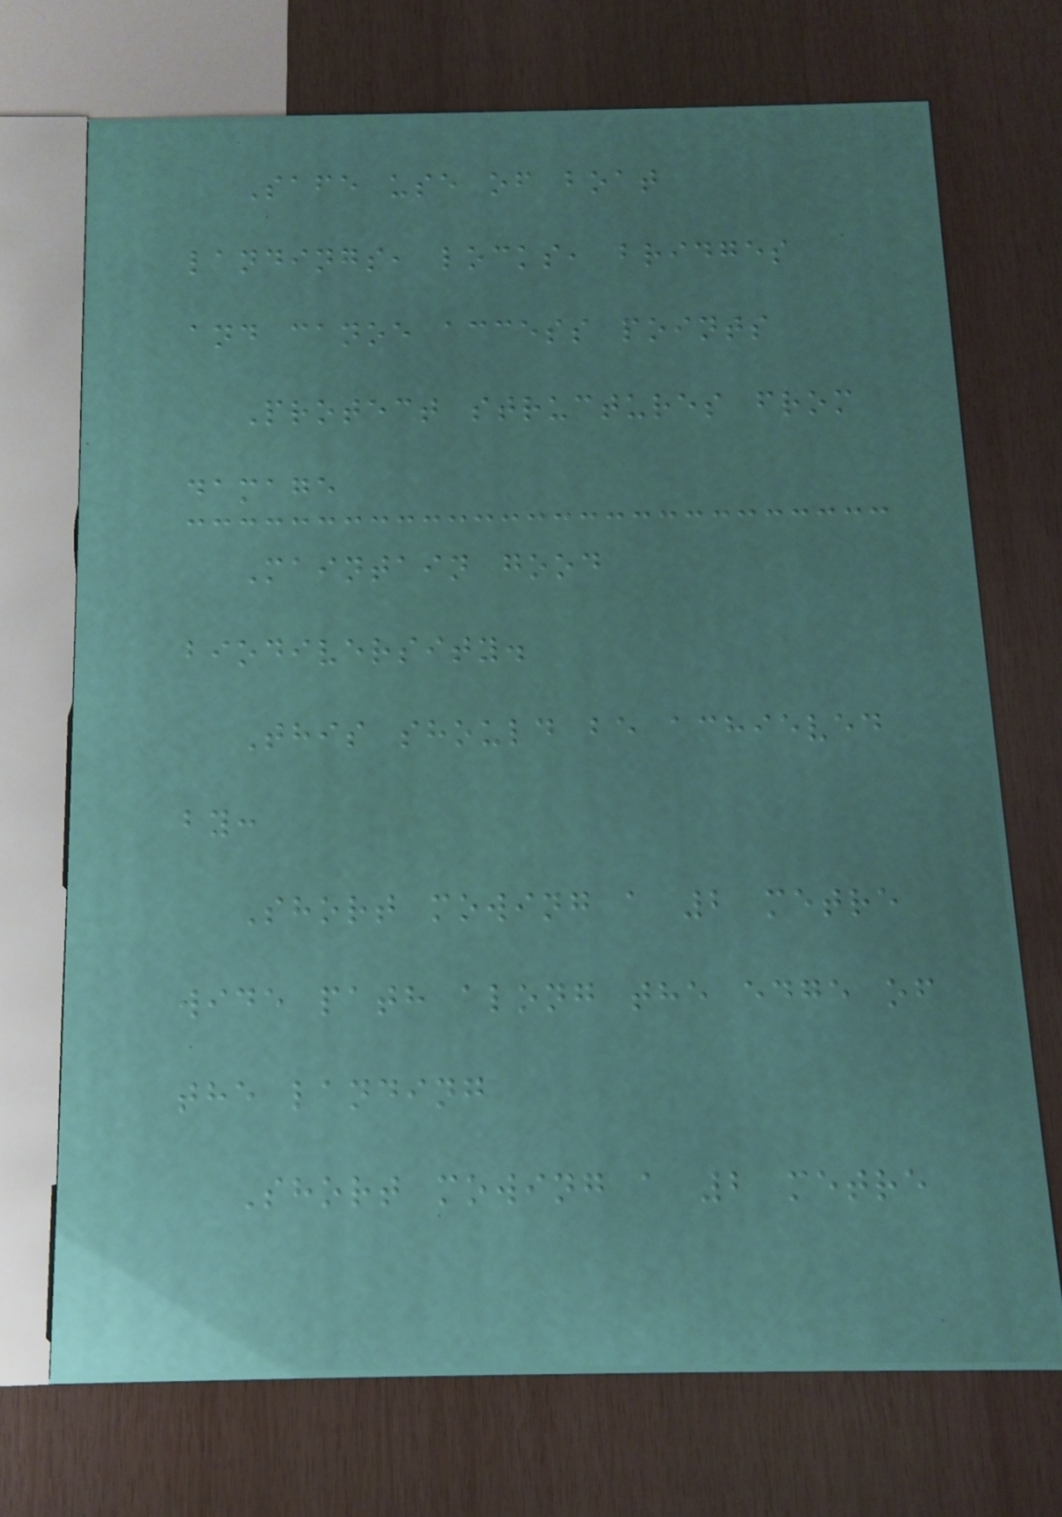Safe use of boat
landings, locks, bridges
and canoe access points
Protect structures from
damage
Maintain good
biodiversity.
This should be achieved
by:
Short mowing a 2 metre
wide path along the edge of
the landing
Short mowing a 2 metre
